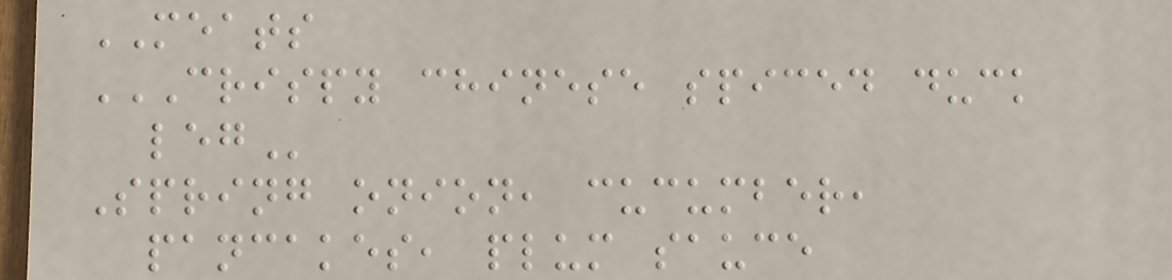MEATS
CRISPY CHINESE SPICED DUCK
LEG
Spring onion, cucumber,
pancakes, plum sauce
